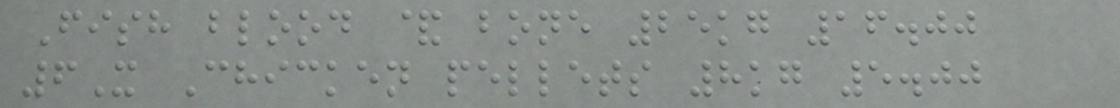Fish blood & bone 25kg 16.00
6X Chicken pellets 8kg 5.00
